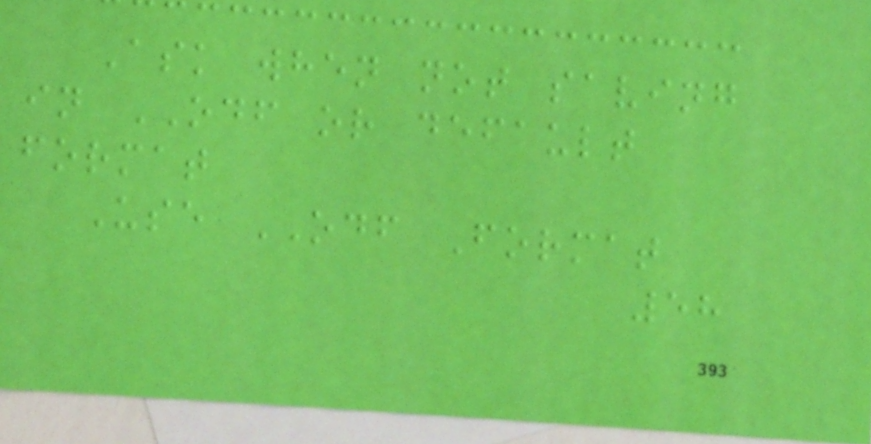Ask when not saving
in ODF or default
format
Use ODF Format
58
